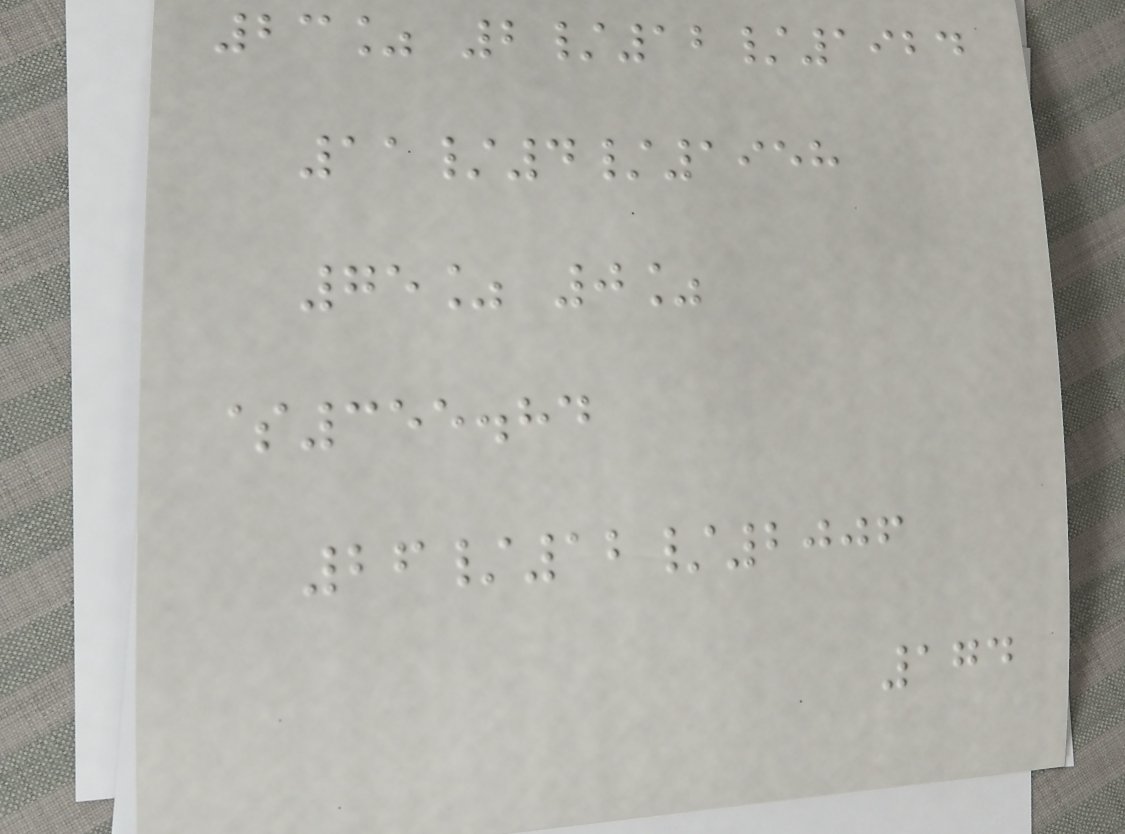23% 2/12/1924
11/4/1958
75% 0%
$355.84
26/12/2006
174
